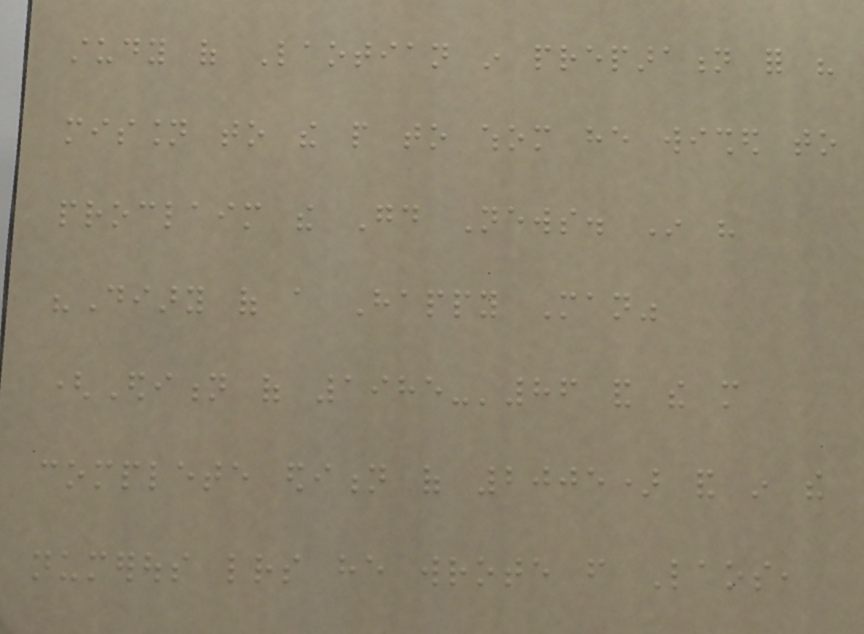study of Laotian in preparation for his
mission to the people to whom he wished to
proclaim the Good News. In his
"Diary of a Happy Man"
(Edition of 1985-'86 and the more
complete edition of 2005) and in the
numerous letters he wrote from Laos,
